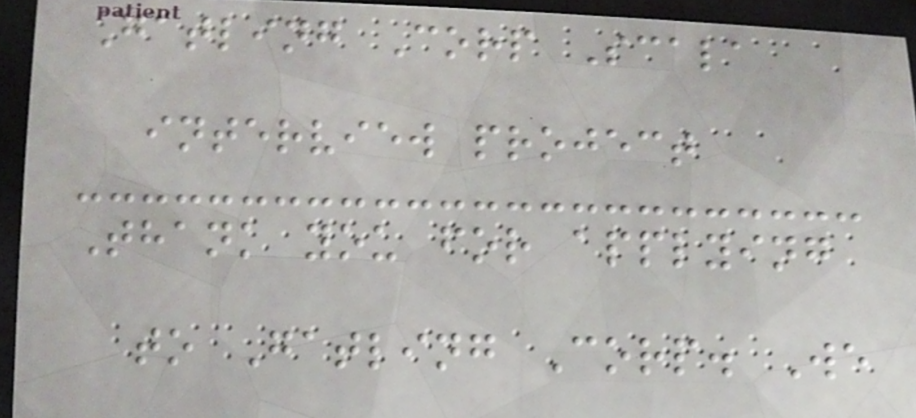Gatling Corp Scala
interview project
Thank you for applying
to Gatling Corp. We
